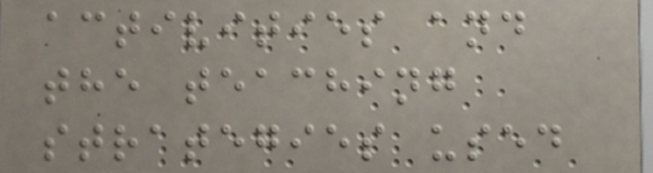activities and
the teaching
strategies used
